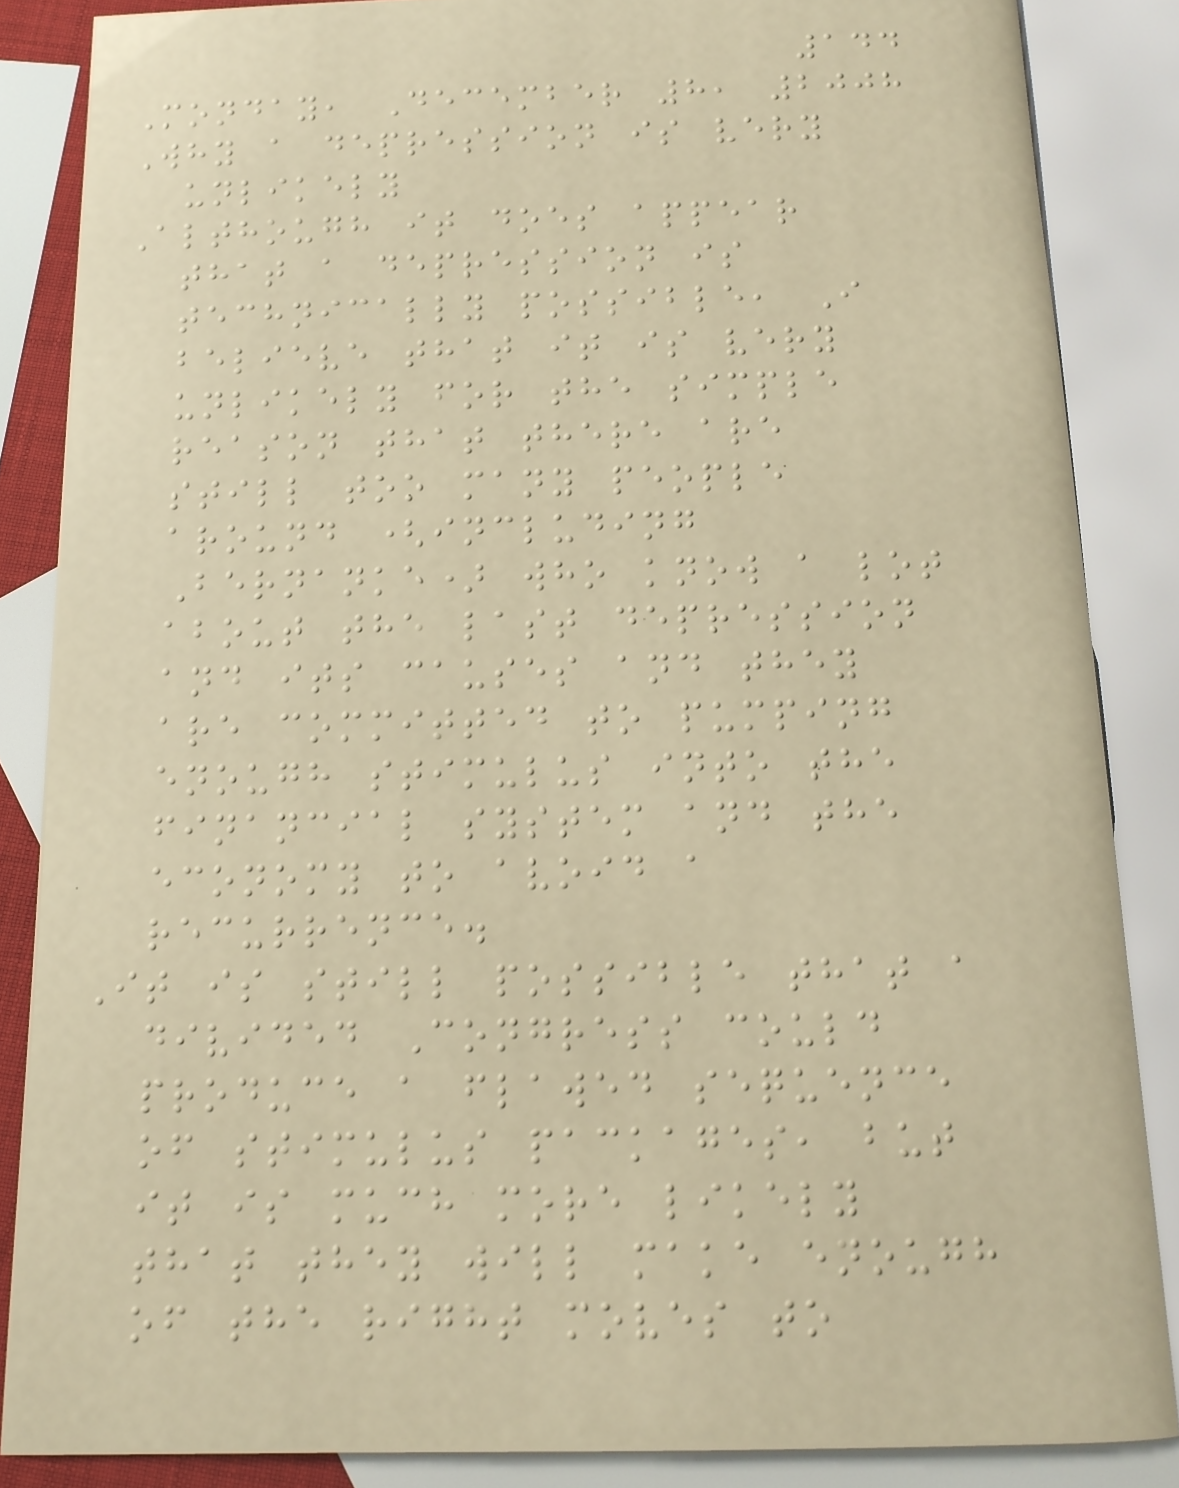144
Monday, December 8, 2008
Why a depression is very
unlikely
Although it does appear
that a depression is
technically possible, I
believe that it is very
unlikely for the simple
reason that there are
still too many people
around (including
Bernanke) who know a lot
about the last depression
and its causes and they
are committed to pumping
enough stimulus into the
financial system and the
economy to avoid a
recurrence.
It is still possible that a
divided Congress could
produce a flawed sequence
of stimulus packages, but
it is much more likely
that they will make enough
of the right moves to
